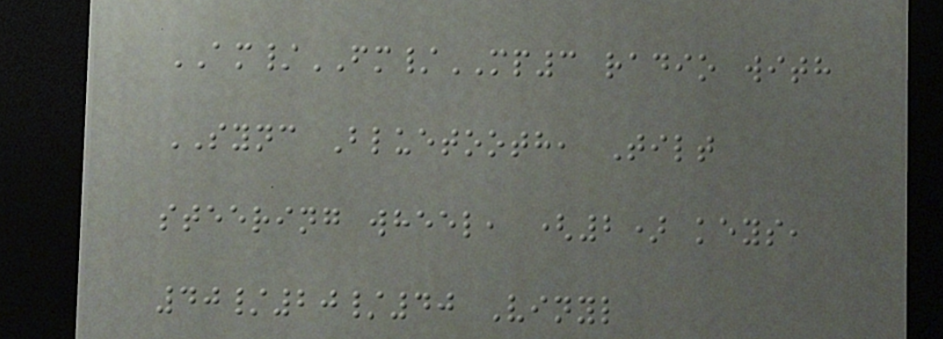AM/FM/MP3 radio with
SYNC Bluetooth, Tilt
steering wheel, (2) keys,
40/20/40 Vinyl
